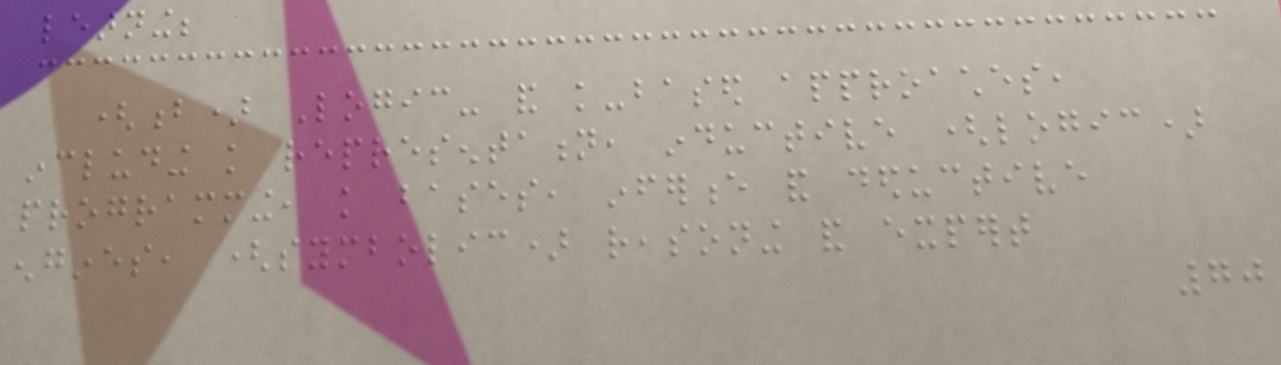learning;
(b) Logic- and knowledge-based approaches,
including knowledge representation, inductive (logic)
programming, knowledge bases, inference and deductive
engines, (symbolic) reasoning and expert
70
